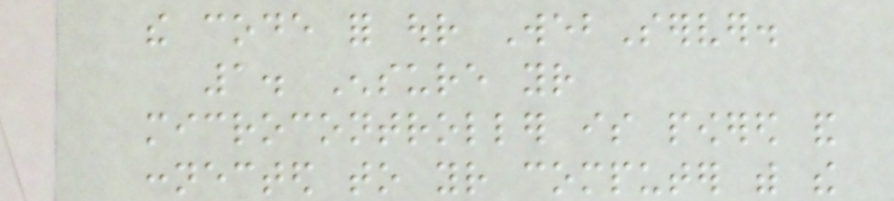the code for our WebServer.
1. Ensure your
microcontroller is powered and
connected to your computer with the
